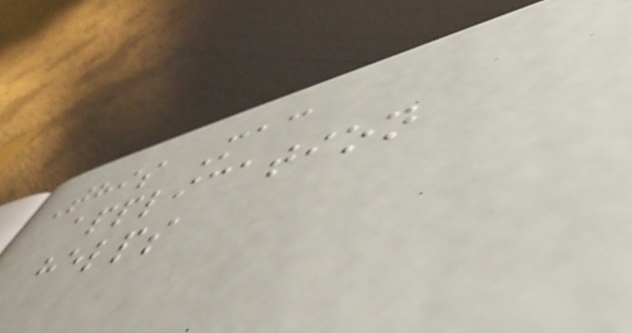This Mac
application
helps
